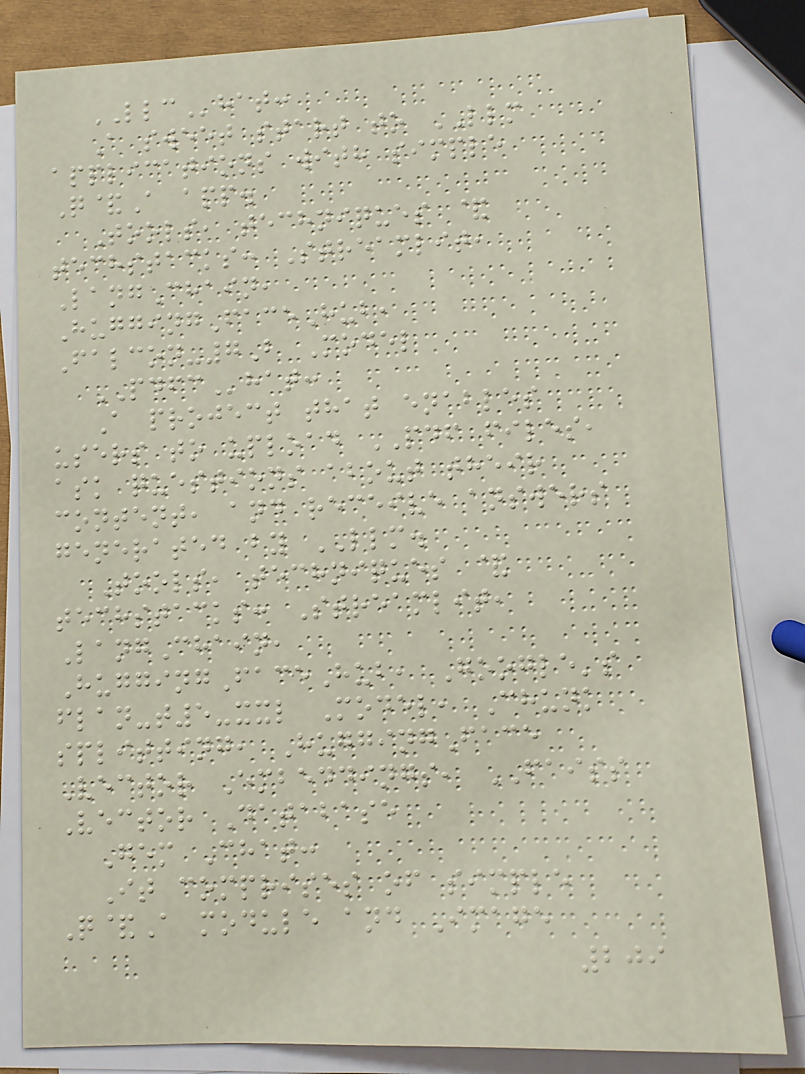LLChat:
A sweet start to LLM
applications with simple
Q&A app.
Tools, techniques &
techstacks: Streamlit,
LangChain,
HuggingFaceHub,
Falcon-7B Model
PDFChat:
A project that enables
users to upload PDF files,
ask questions about their
content, and receive answers
generated by LLM.
Tools, techniques &
techstacks: Streamlit,
LangChain,
HuggingFaceHub, Google's
flan-t5-xxl Model, Chunk
splitting, HuggingFace
Vector Embeddings, FAISS
Vector Database
Gem Chat:
It comprises of simple
Q&A module and Image
209
